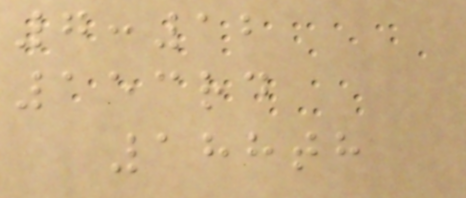7:12
153rd
188th
